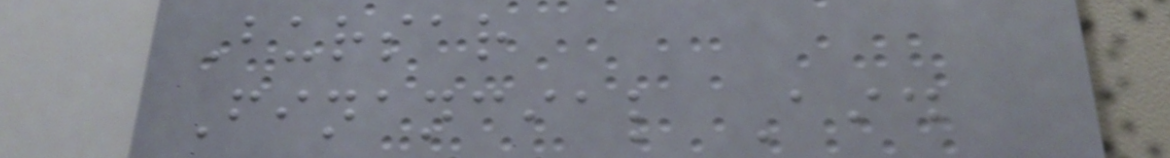Bursar
Financial Aid
